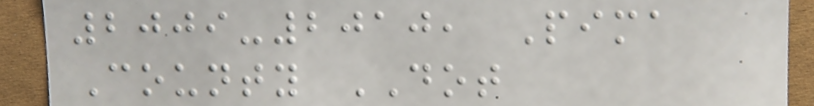2009-2010, Pima
County DOT
